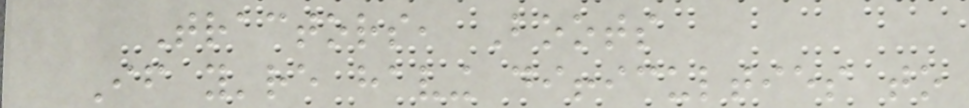Tractors, Boots
If you're having difficulties to
